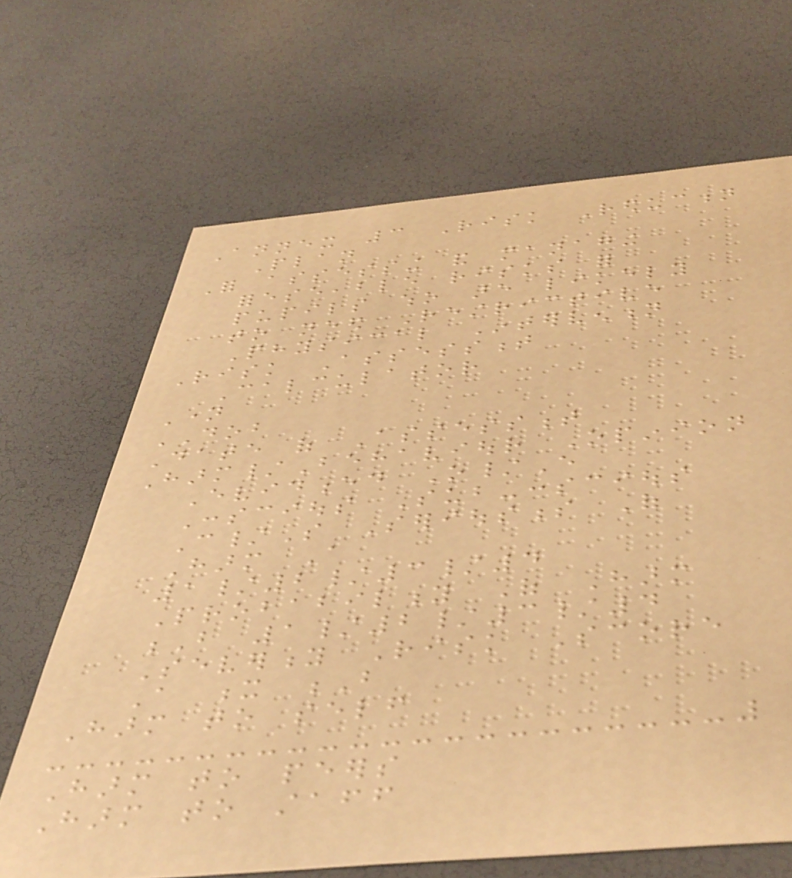Annex 3 Risk Reduction
Plan
For assessing and managing
foreseeable risks for
pupils who are likely
to need Restrictive
Physical Intervention
Risk Assessment
Calculator
Name
DOB
Date of Assessment
Harm/Behaviour Opinion
Evidenced O/E
Conscious Sub-conscious
C/S Seriousness Of
Harm A
1/2/3/4
Probability Of Harm
B 1/2/3/4
Severity Risk Score
A x B
Harm to self
Harm to peers
Harm to staff
